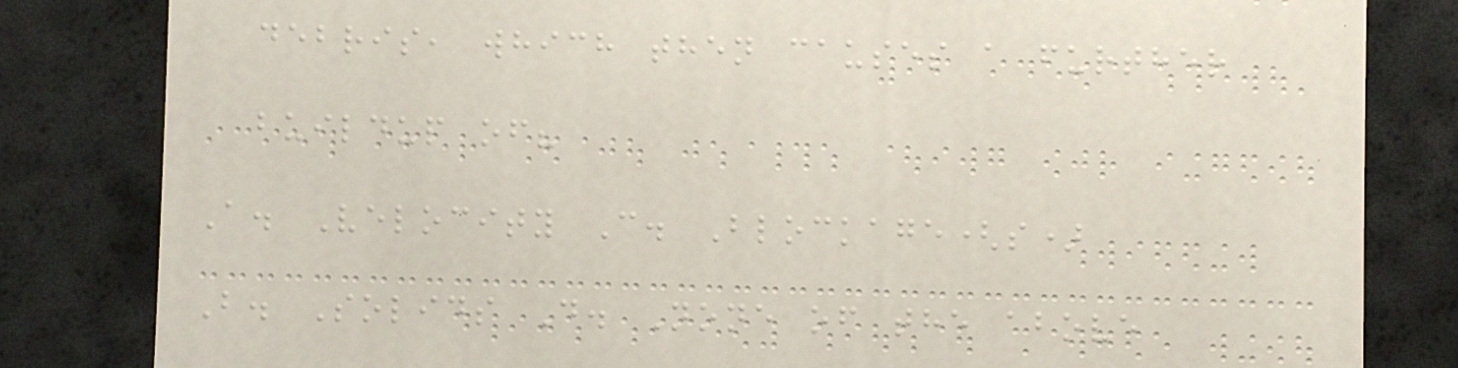debris, which then causes a further
buildup of?
A. Velocity C. Blockage(s)
B. Solids D. None of the above
